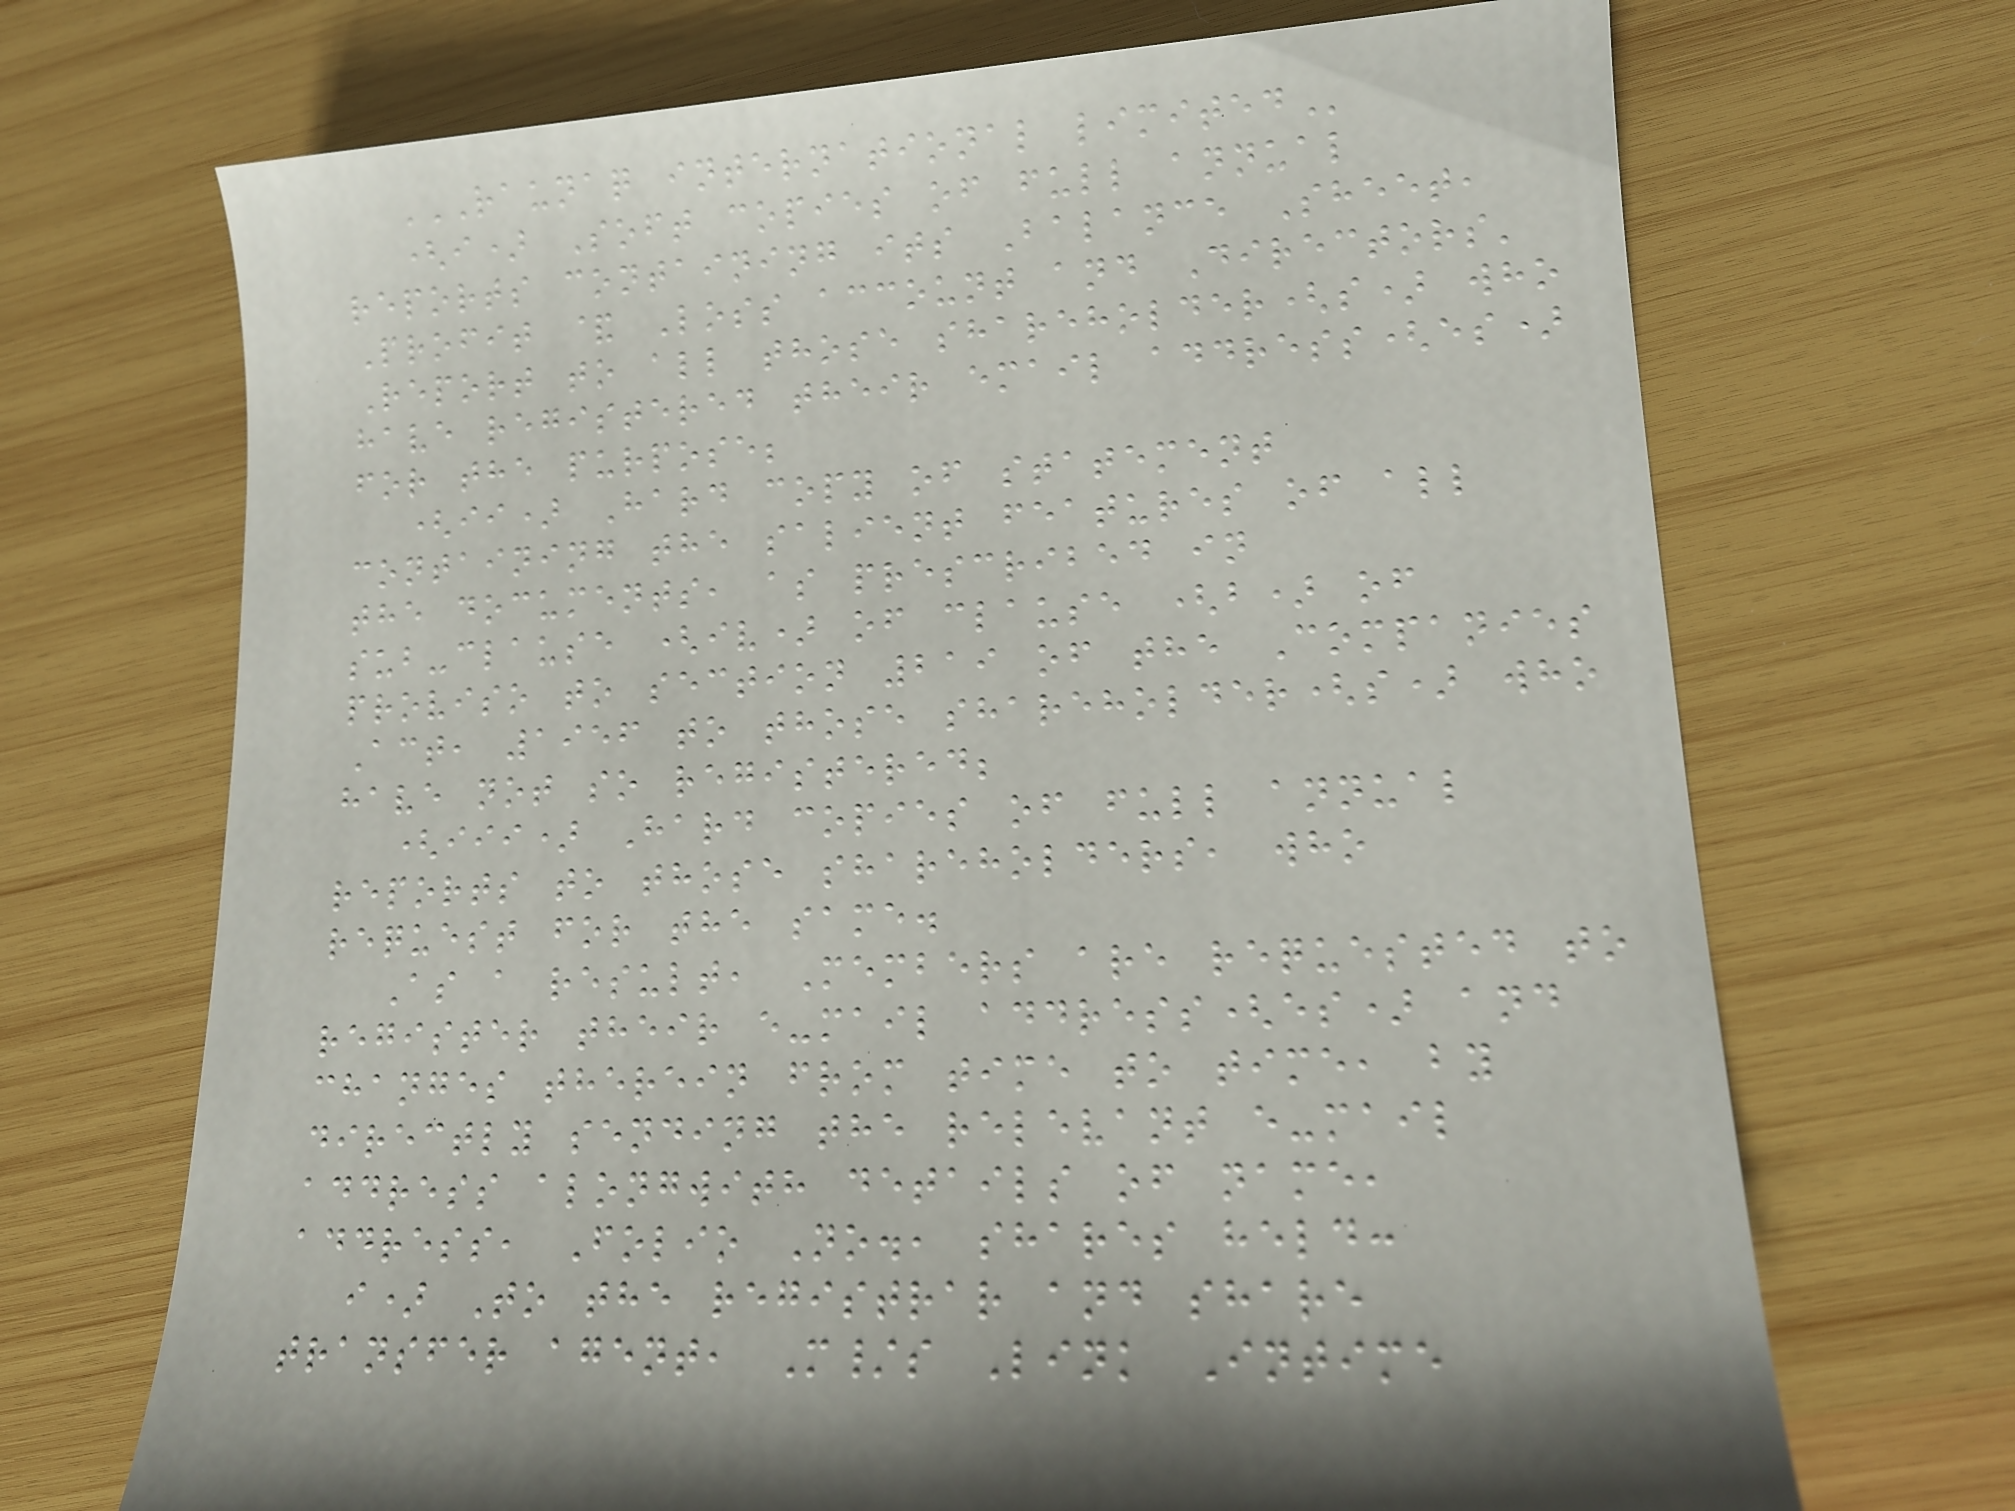RAUNAQ INTERNATIONAL LIMITED
(i) Soft copies of full annual
reports containing its Balance Sheet,
Profit & Loss account and Directors'
Report to all those shareholder(s) who
have registered their email address(es)
for the purpose;
(ii) Hard copy of statement
containing the salient features of all
the documents, as prescribed in
sub-clause (iv) of clause (b) of
proviso to section 219 of the Companies
Act, 1956 to those shareholder(s) who
have not so registered;
(iii) Hard copies of full annual
reports to those shareholders, who
request for the same.
As a result, Members are requested to
register their e-mail address(es) and
changes therein from time to time, by
directly sending the relevant e-mail
address alongwith details of name,
address, Folio No., shares held:
i) To the registrar and share
transfer agent, M/s Link Intime
